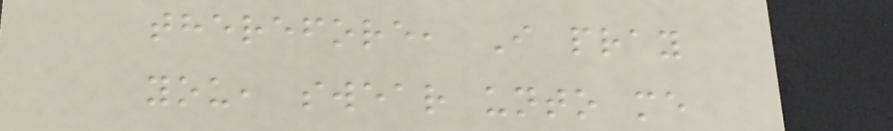therefore, I pray
you, swear unto me
